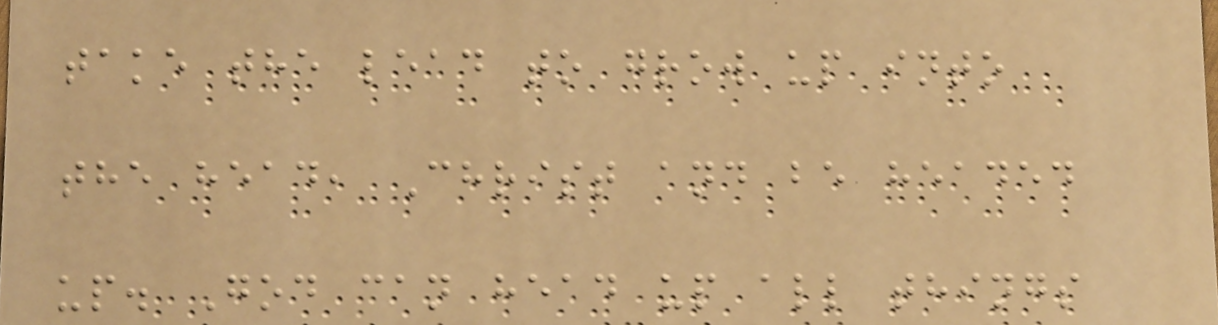take the lead to grow up into
the head, Christ and be headed
up. God can head up all things
